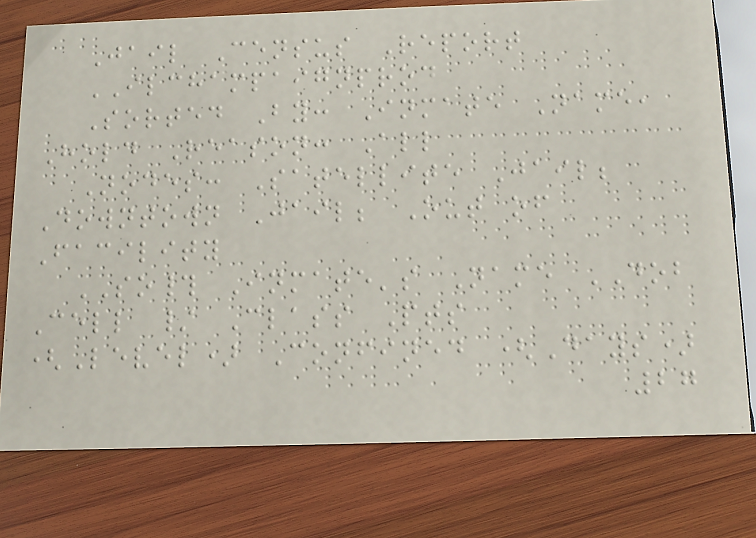Jail Census Report
ILCHAMPAIGNPROD
Sorted By: Inmate Name,
Hold Reason: All
Nodes: Satellite Jail;
Downtown Jail; Out of
Facility
SO# Inmate's Name DOB
Cell / Class Pts
(Level) Confined (Days)
27
